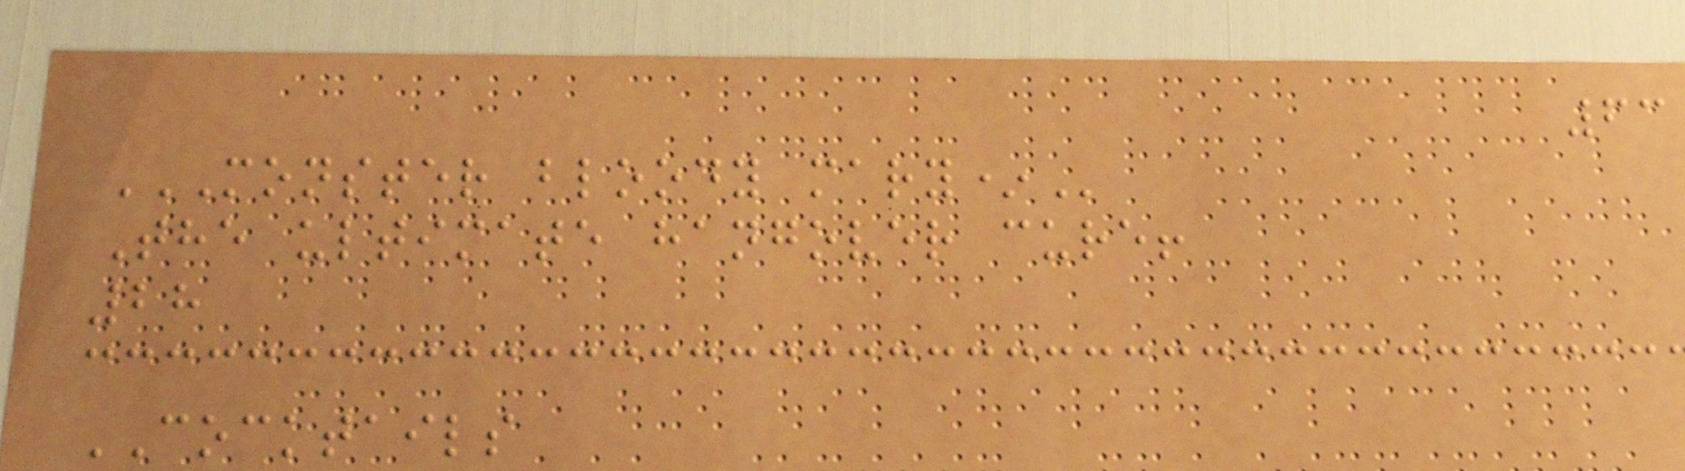63
MONSTER BLOODY MARY*
The ultimate hangover cure!
28
COCKTAILS
